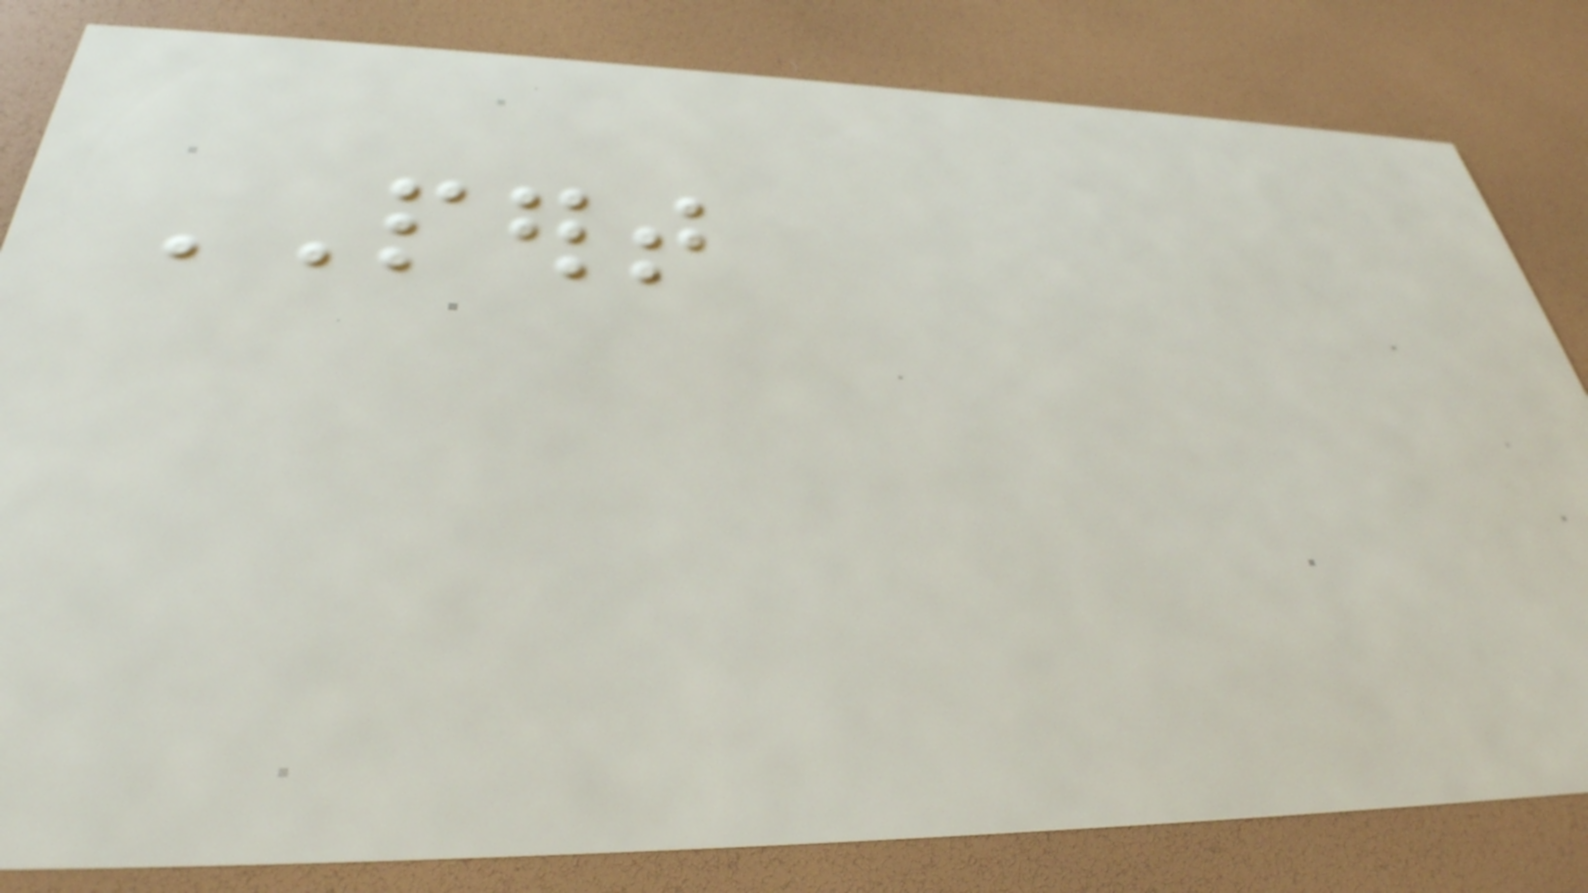PERT
